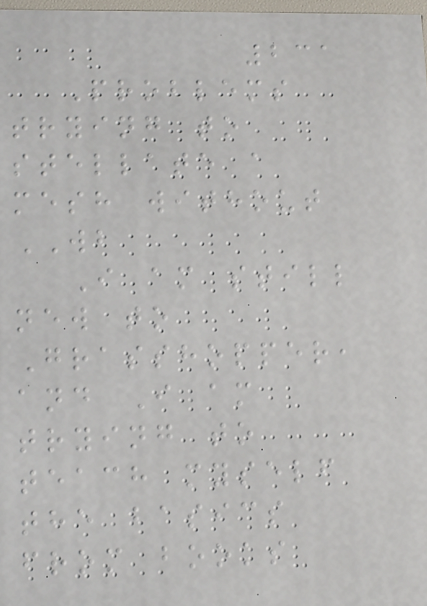231
Problems
trying to
stellate a
mesh without
WB
I am still
new to
Grasshopper,
and I am
trying to
teach myself
the basics
from books
